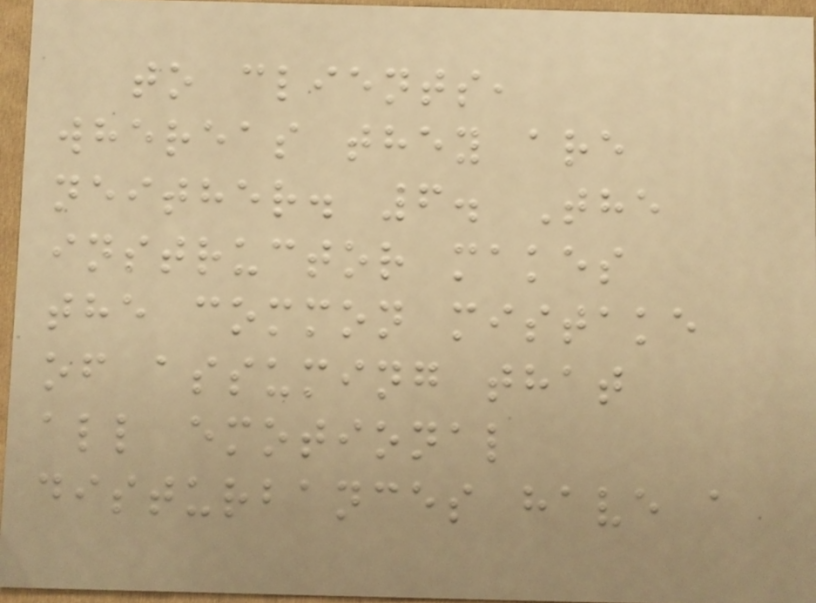to clients,
whereas they are
neither. 6. The
instructor makes
the common mistake
of assuming that
all emotional
disturbances have a
